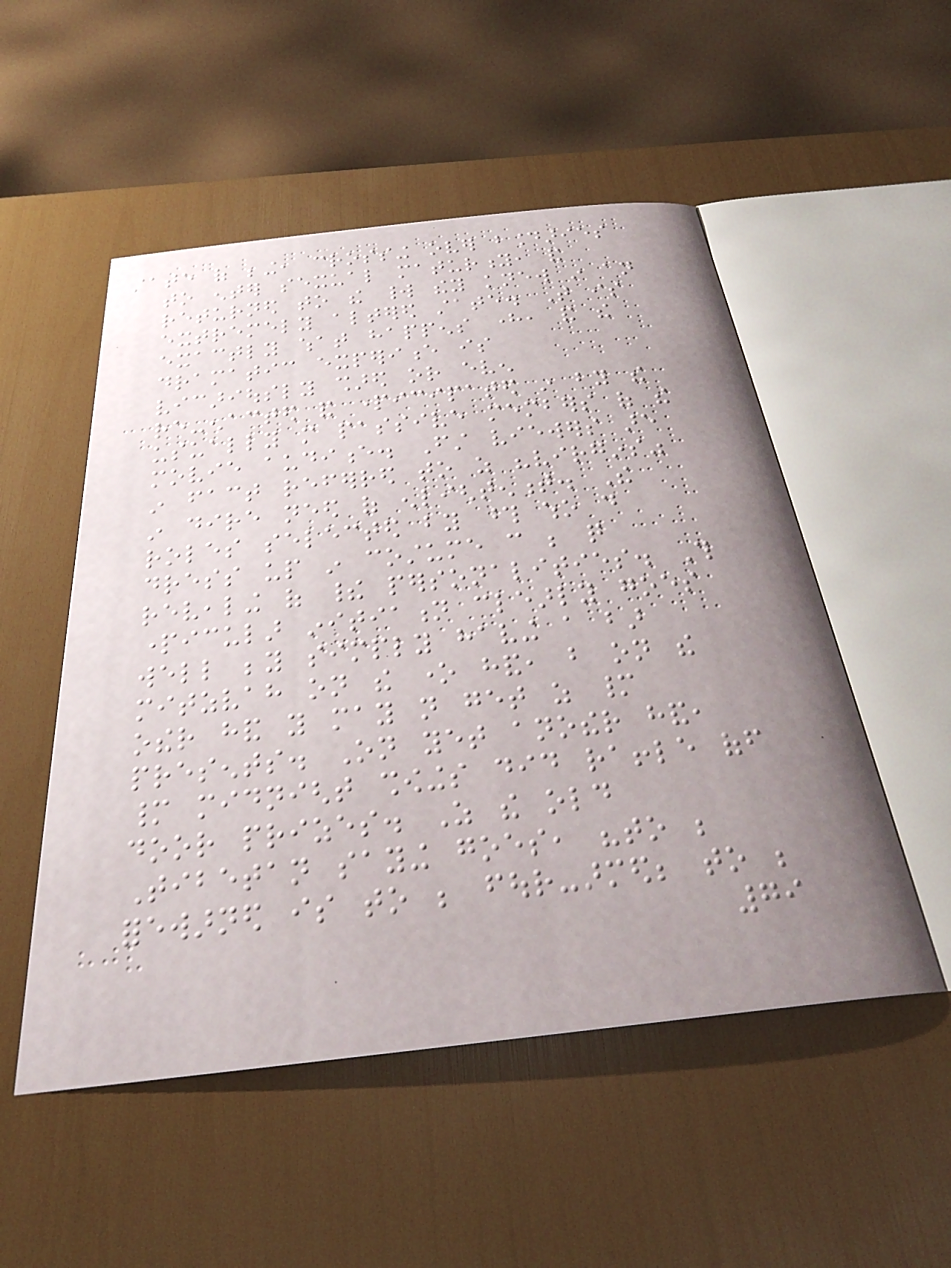state of being, crossing over boundaries
to enter sexual maturity, and
returned to the world they knew in an
extremely altered state. That is
exactly what happens here, and the
dramatic experience is
vicariously shared or even
re-enacted and participated in by the
usually more passive members of the
movie audience. First viewers are
in fact referred to as "virgins"
in dire need of enlightenment. The
roles selected by those who do
dress up in costume can be quite
revealing of their personalities. This
particular initiation clearly goes
well beyond simply having a bar
mitzvah on the one hand, but on the
other hand you may not get as many
presents. On yet another hand,
many midnight showings did raffle off
door prizes. As the old
Tibetan saying goes, "to be
forewarned is to be four-armed; to be
79
